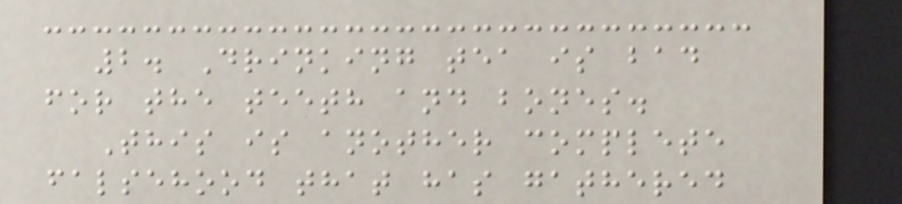2. Drinking tea is bad
for the teeth and bones.
This is another complete
falsehood that has gathered
